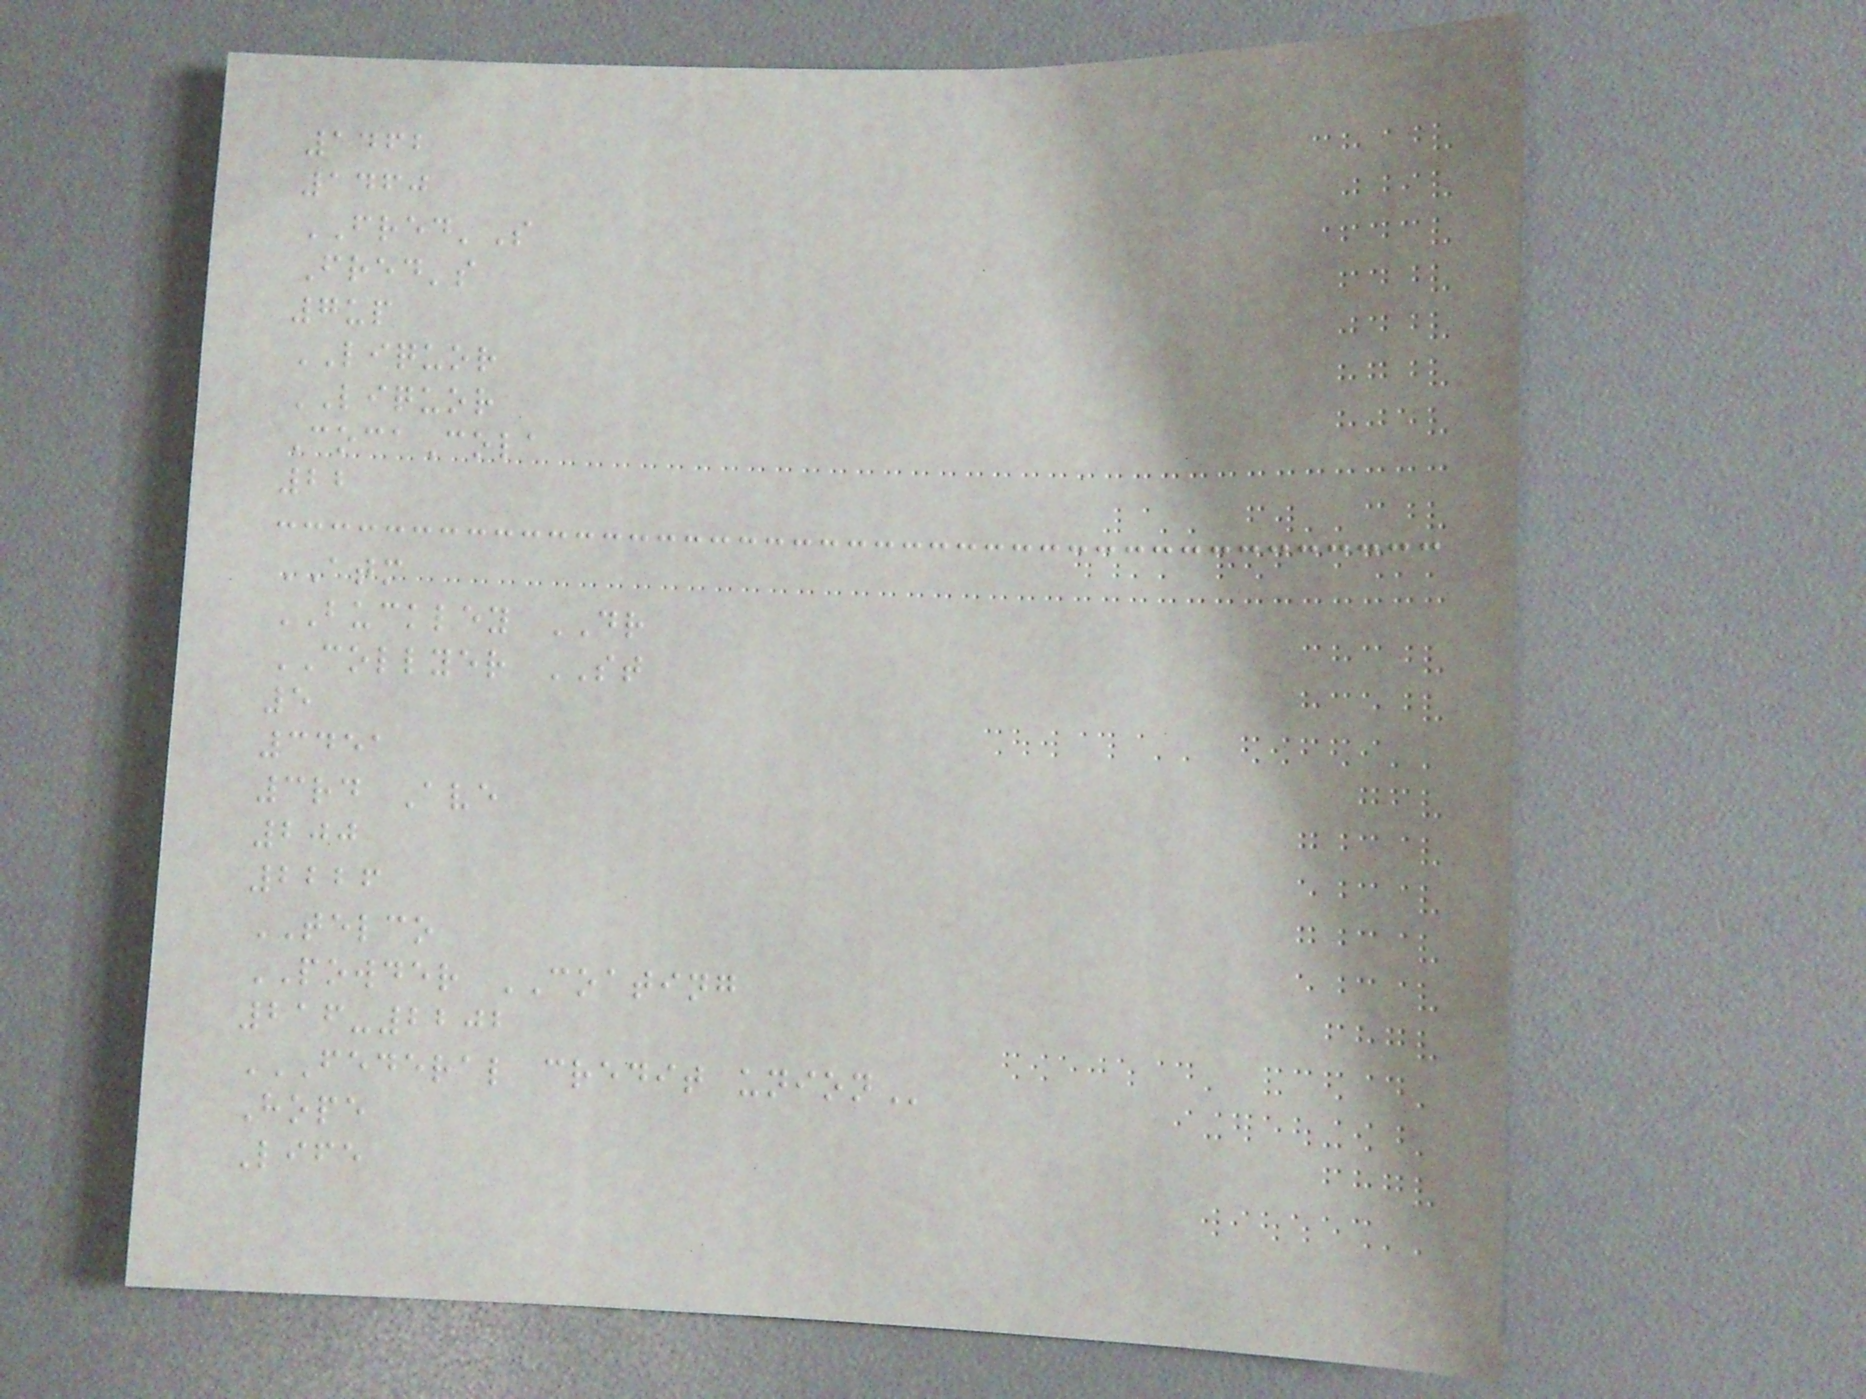1462
1460
FRED'S
Fred's
7up
LIQUOR
LIQUOR
CocaCola
22
ATM
BUCKLEY DR
COLLYER ST
5
3451
3rd Ave
200
2226
TELCO
POWDER COATING
216-2202
FEDERAL CREDIT UNION
Hope
Life
